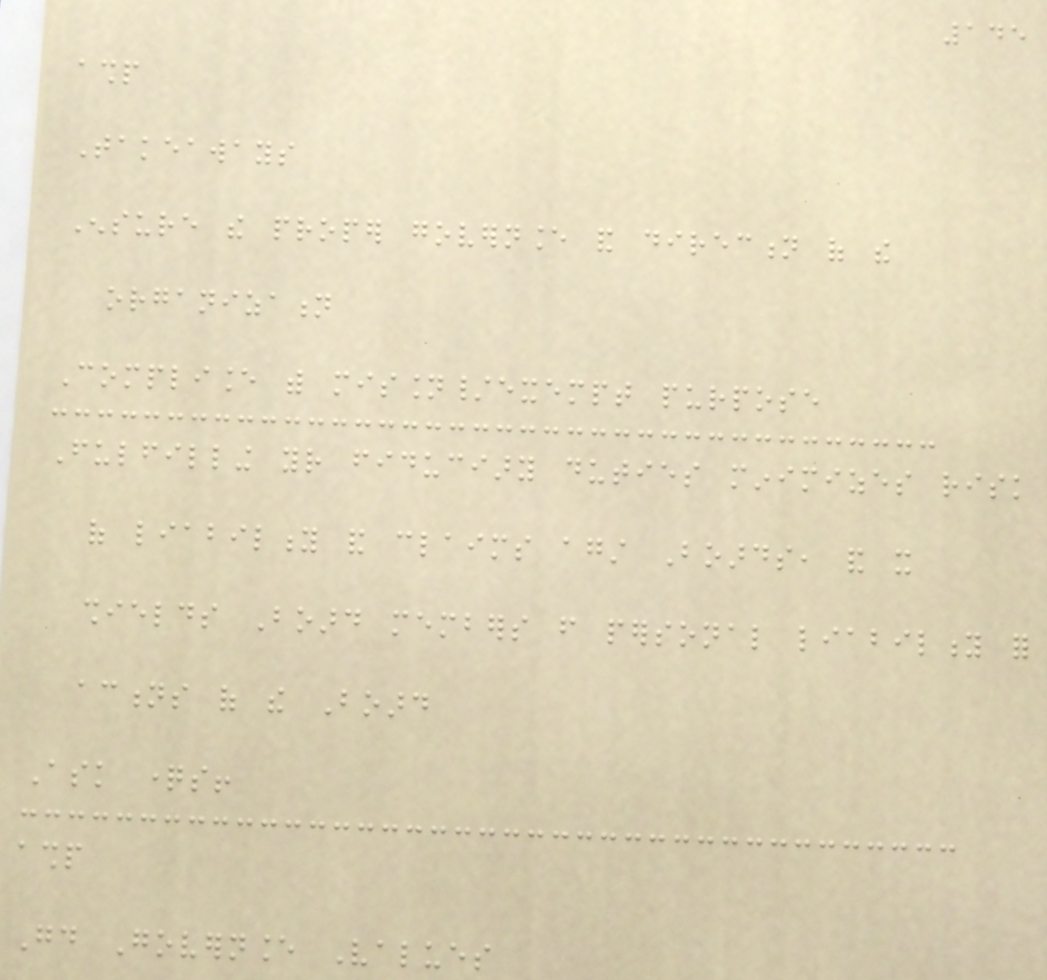145
ashp
Takeaways
Ensure the proper governance and direction of the
organization
Compliance with mission/exempt purpose
Fulfilling your fiduciary duties minimizes risk
of liability and claims against Boards, and it
shields Board members from personal liability for
actions of the Board
Ask questions!
ashp
Good Governance Values
